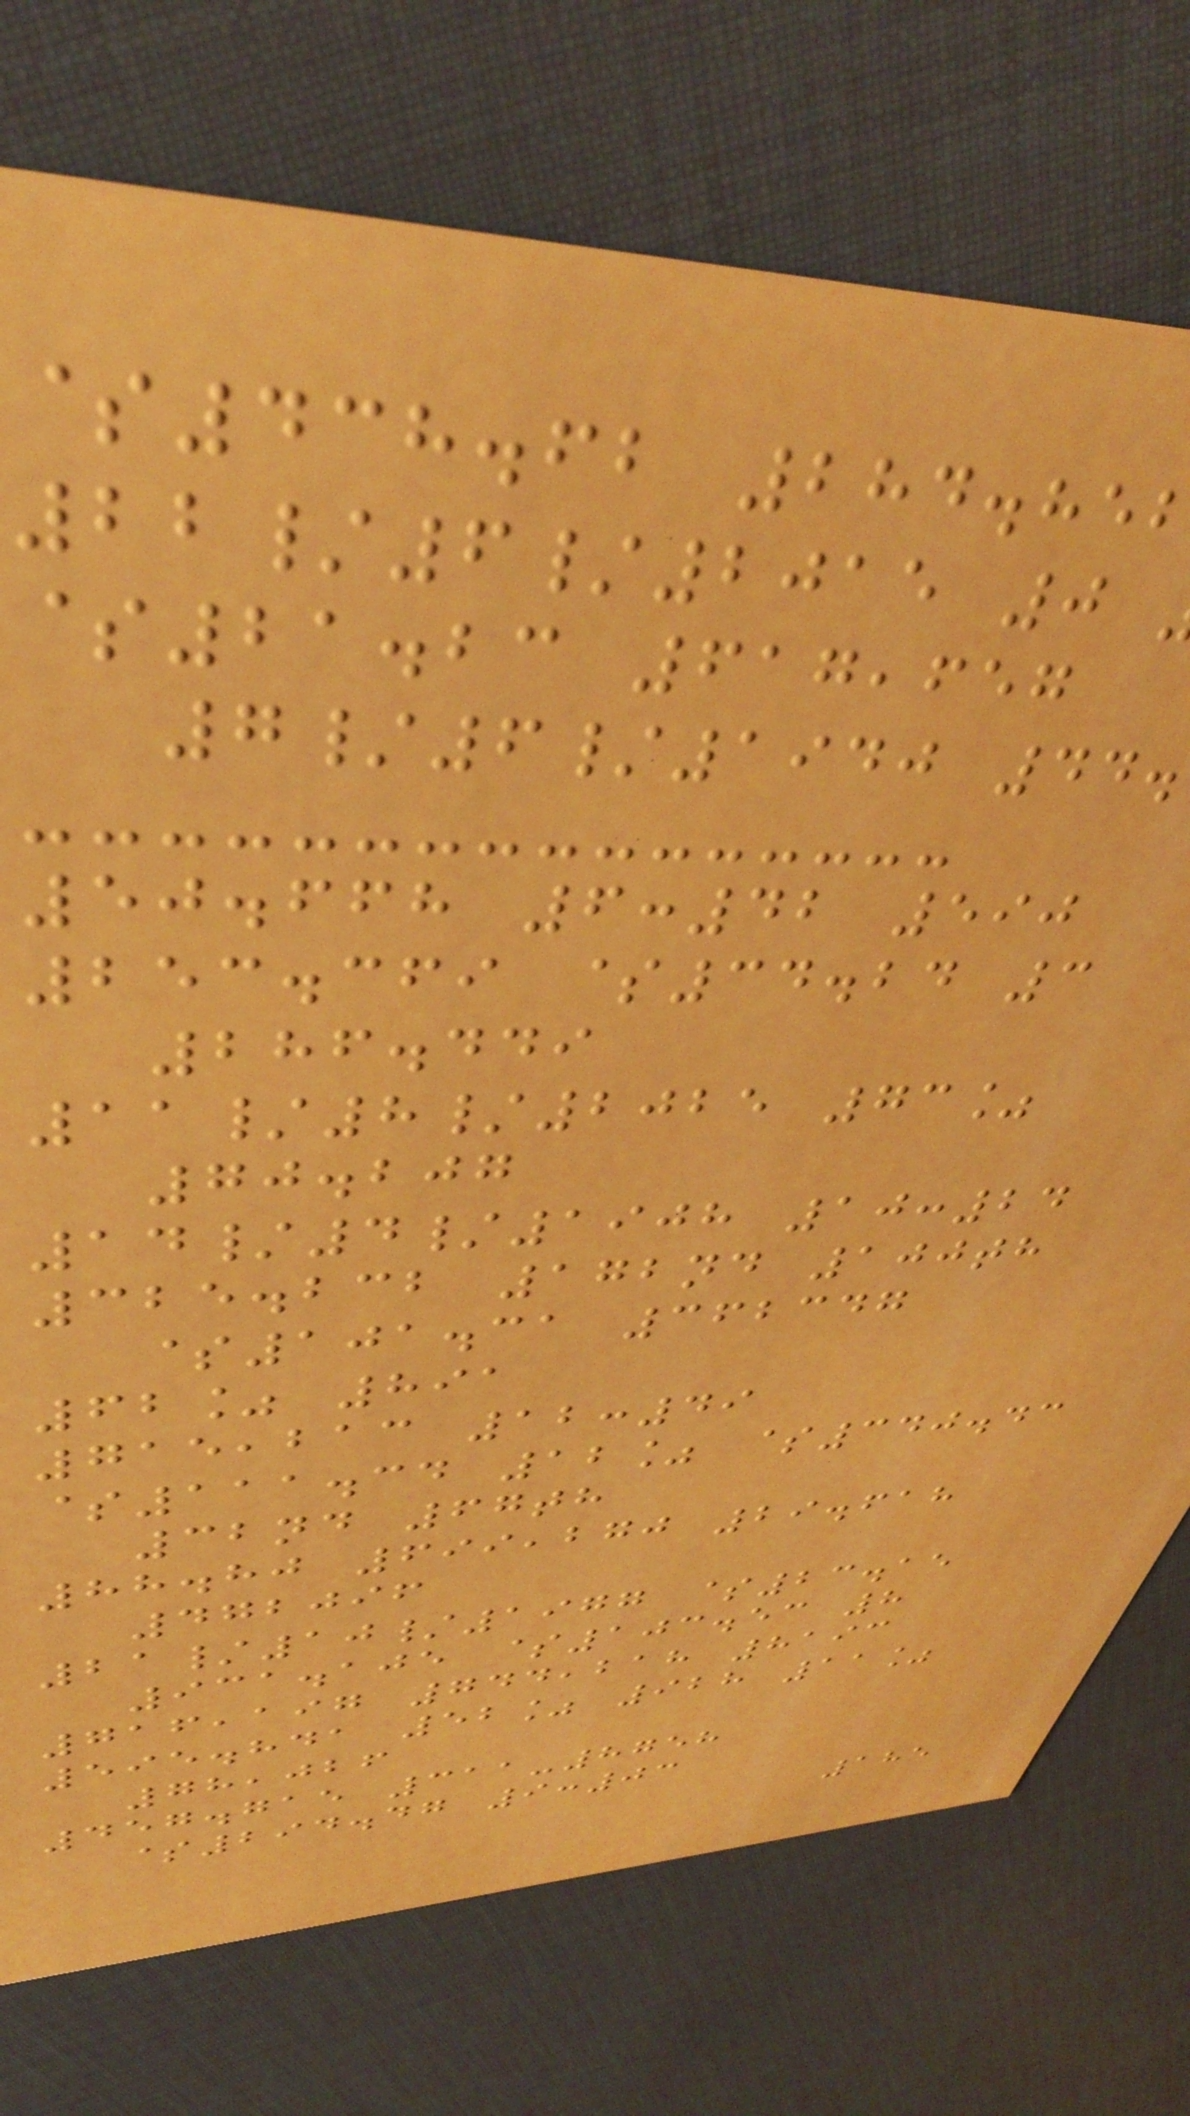$438.62 284.85
22/6/2015 0
$21.23 617,657
7/6/1940 44.
50.668 6:42 590
253.369 $34.24 3
286.449
11/8/2025 73%
70.207
14/4/1908 10:24
325.232 172nd 100th
$101.31 362347
62% 891
715,213 12:49
$111.34 12% $340.43
32nd 67th
88.80 699,270 29.618
472096
21/10/1977 $23.15
931.105 $103.53 8
716,197 744,218 8193
595.841 52% 928 11%
78,026
457.715 311-8758
$294.47 9:03
185
